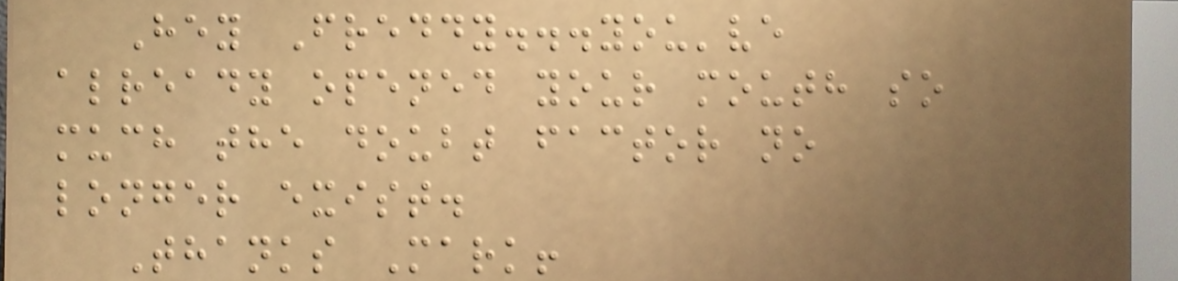Hey Freddy...you've
already opened your mouth so
much the doubt factor no
longer exist.
Thanks Mark!
